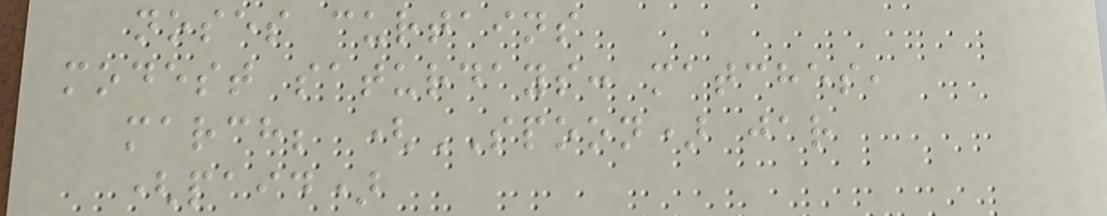noses curtains
modest saturdays: matches,
march; (SPOON) jar
(paid)
